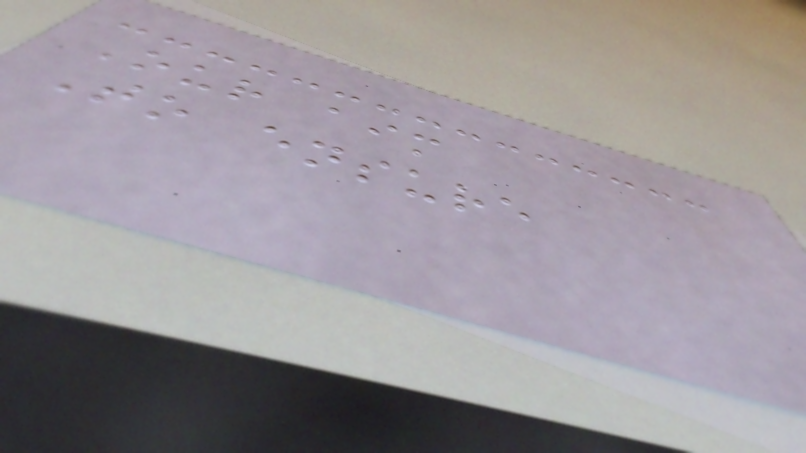Our aim
To ensure
